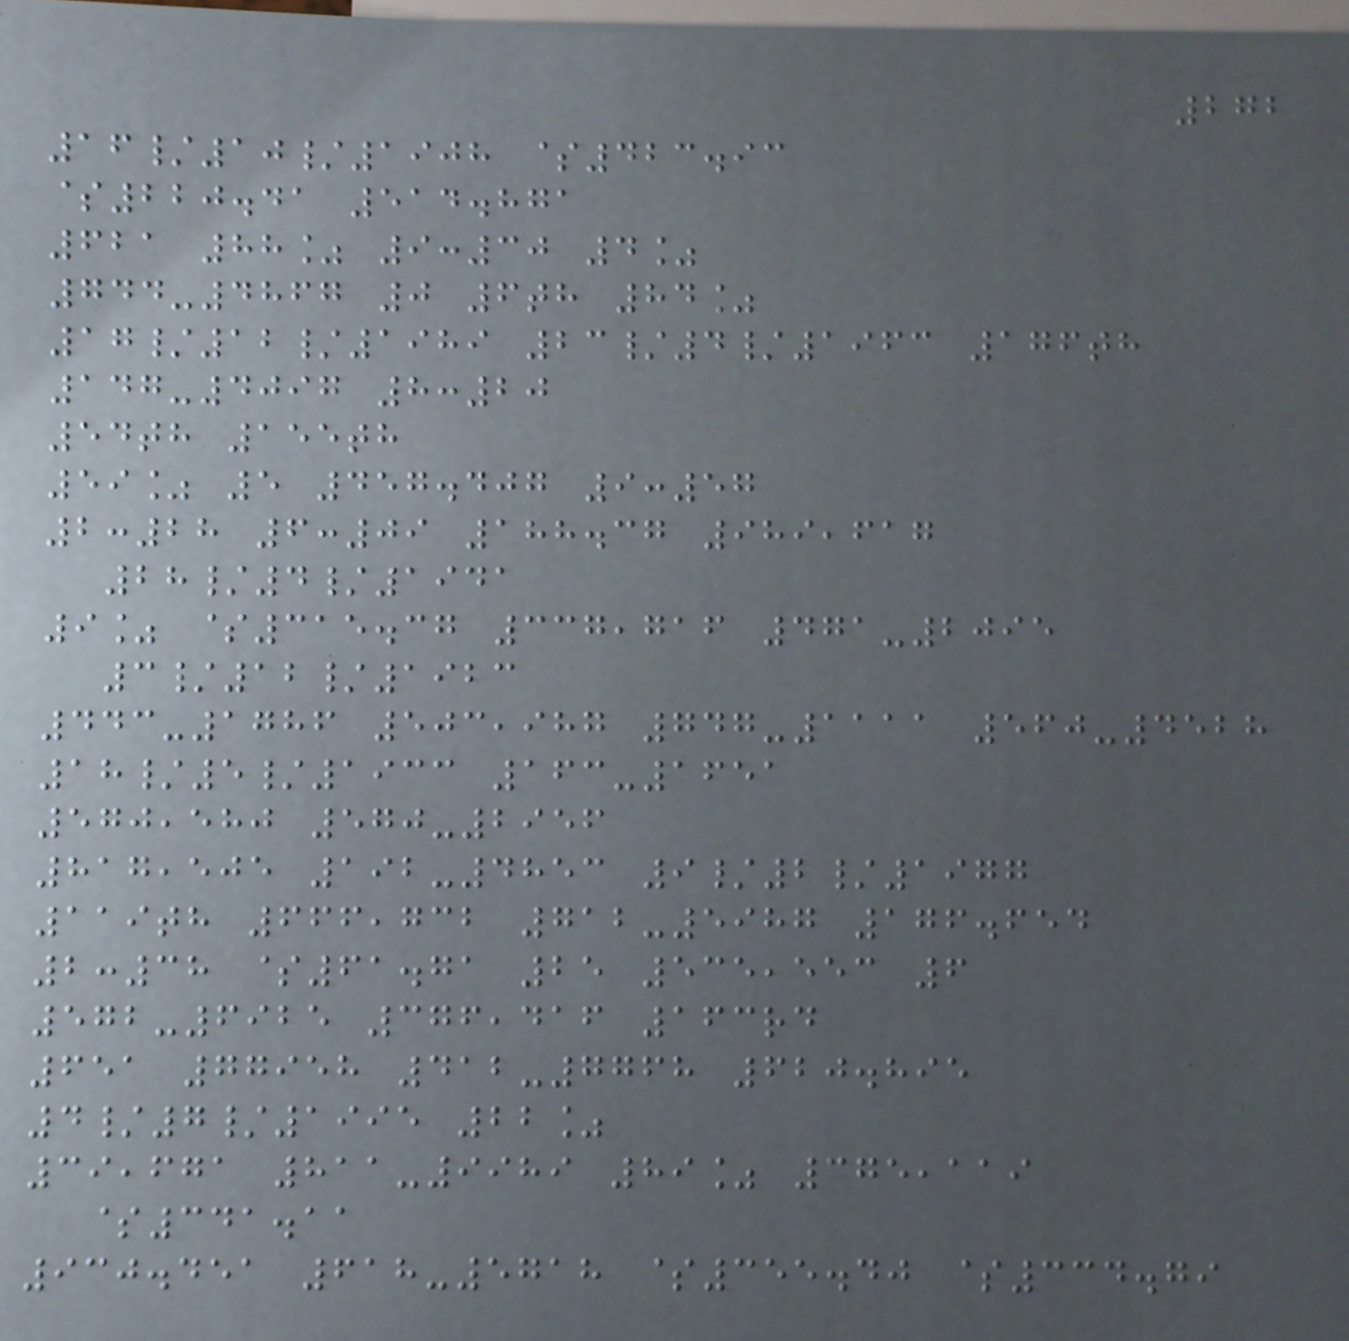272
16/10/1908 $423.93
$220.41 514.871
621 88% 9:30 4%
744-4867 0 6th 84%
17/12/1989 23/4/1963 176th
147-4097 8:20
54th 155th
59% 5 457.407 9:57
2:28 6:09 188.37 989,617
28/4/1941
9% $315.37 337,716 471-2095
3/12/1923
443-1786 503,987 747-1111 560-4528
18/5/1933 163-1651
570,580 570-2956
817,505 192-4853 9/2/1977
119th 666,732 712-5987 176.654
2:38 $61.71 25 535,553 6
572-6925 376,416 163rd
651 77958 412-7768 620.895
4/7/1995 22%
39,671 811-9989 89% 375,119
$341.11
930.451 618-5718 $355.40 $334.79
